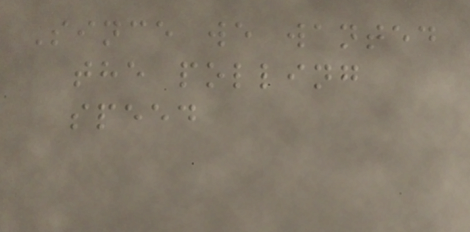Since we wanted
the polling
speed
